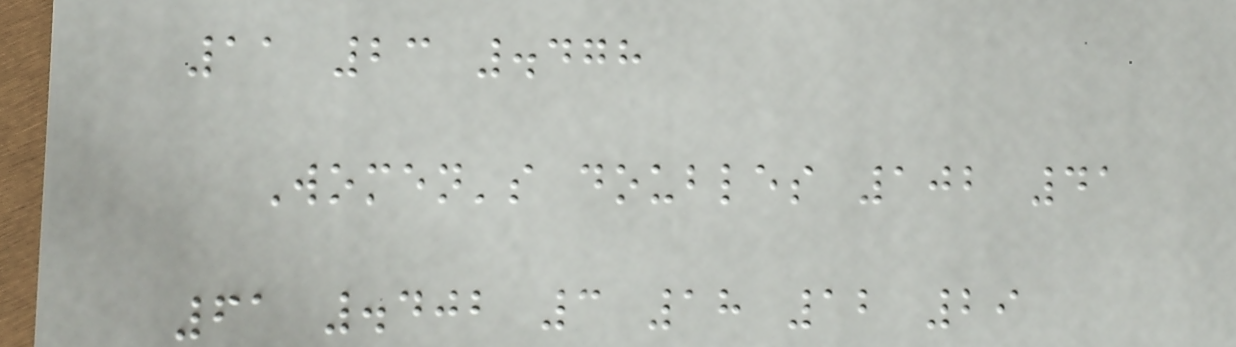11 23 .478
Women's doubles 102 41
61 .402 3 18 12 29
